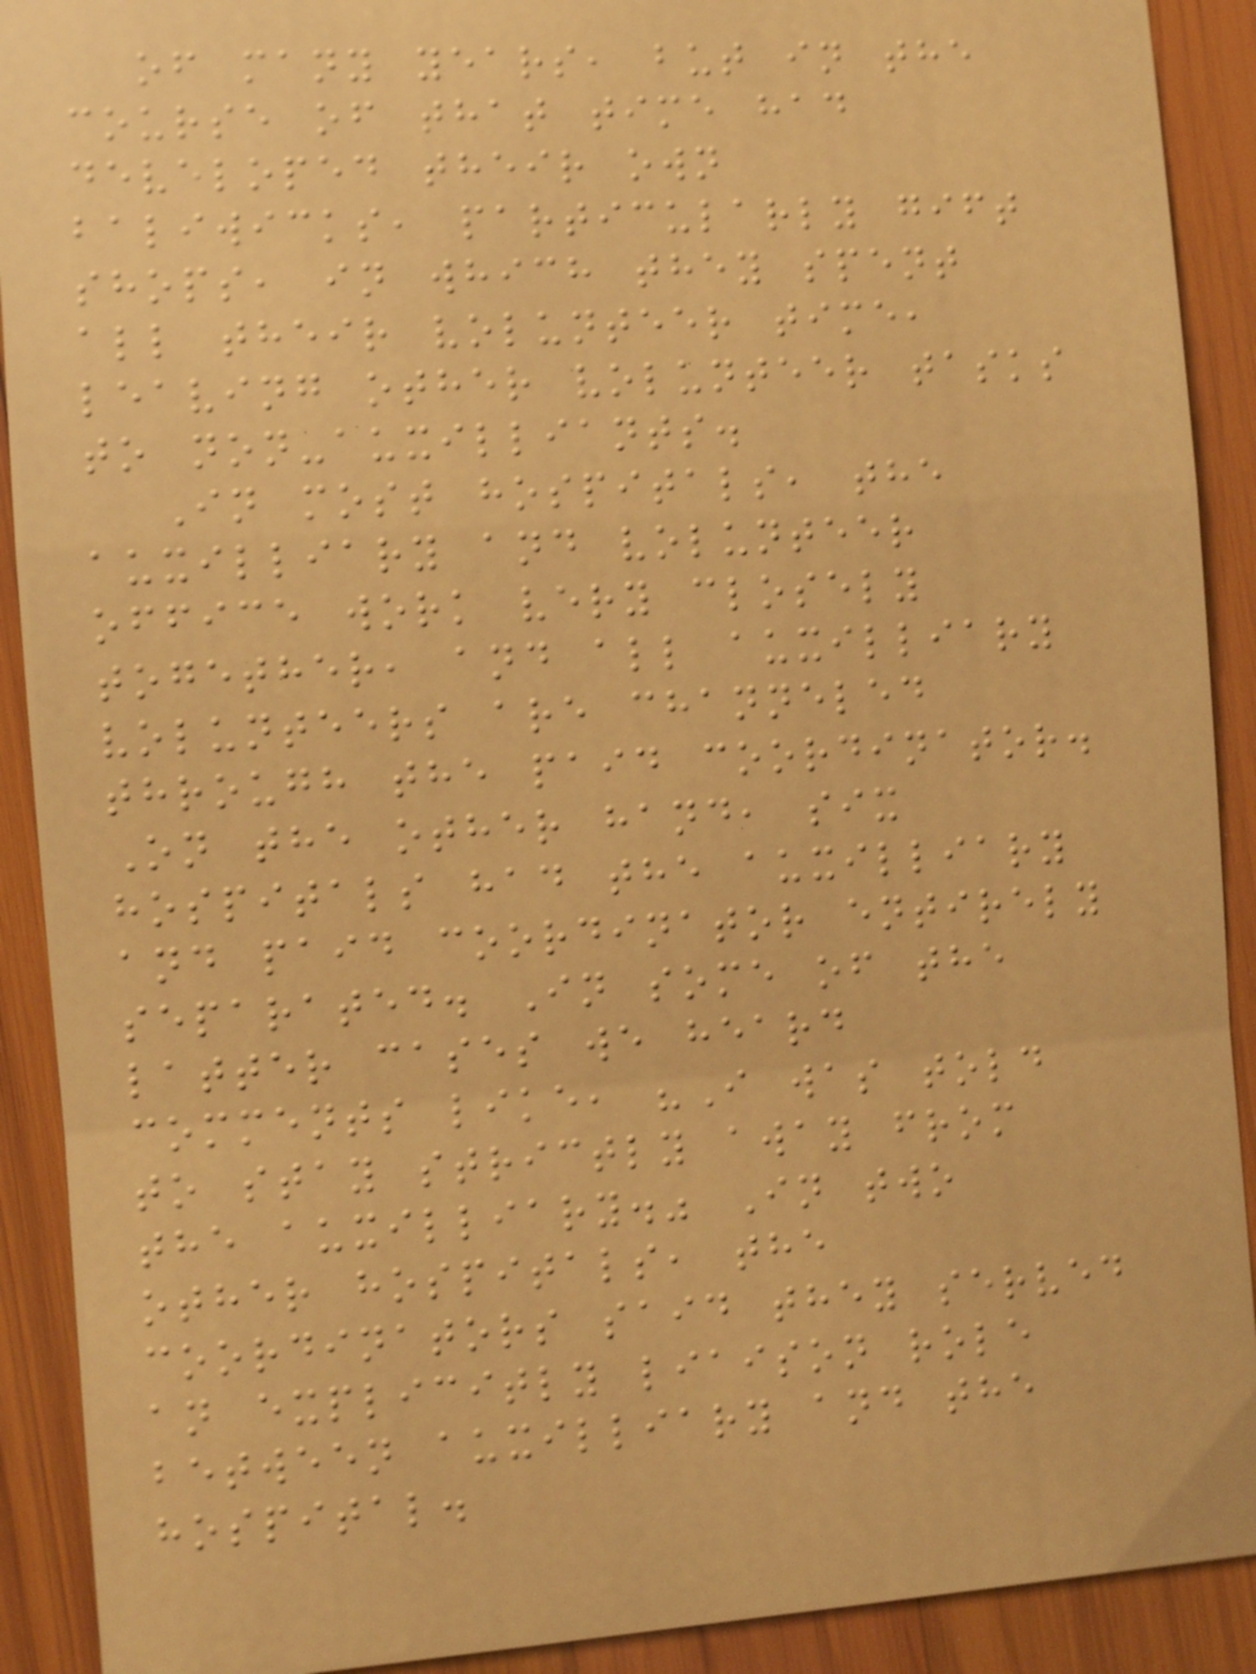of many years, but in the
course of that time had
developed their own
baliwicks, particularly gift
shops, in which they spent
all their volunteer time,
leaving other volunteer tasks
to non-auxilliants.
In most hospitals, the
auxilliary and volunteer
office work very closely
together, and all auxilliary
volunteers are channeled
through the paid coordinator.
On the other hand, six
hospitals had the auxilliary
and paid coordinator entirely
separated. In some of the
latter cases we heard
comments like, "I was told
to stay strictly away from
the auxilliary." In two
other hospitals, the
coordinators said they served
an explicitly liaison role
between auxilliary and the
hospital.
